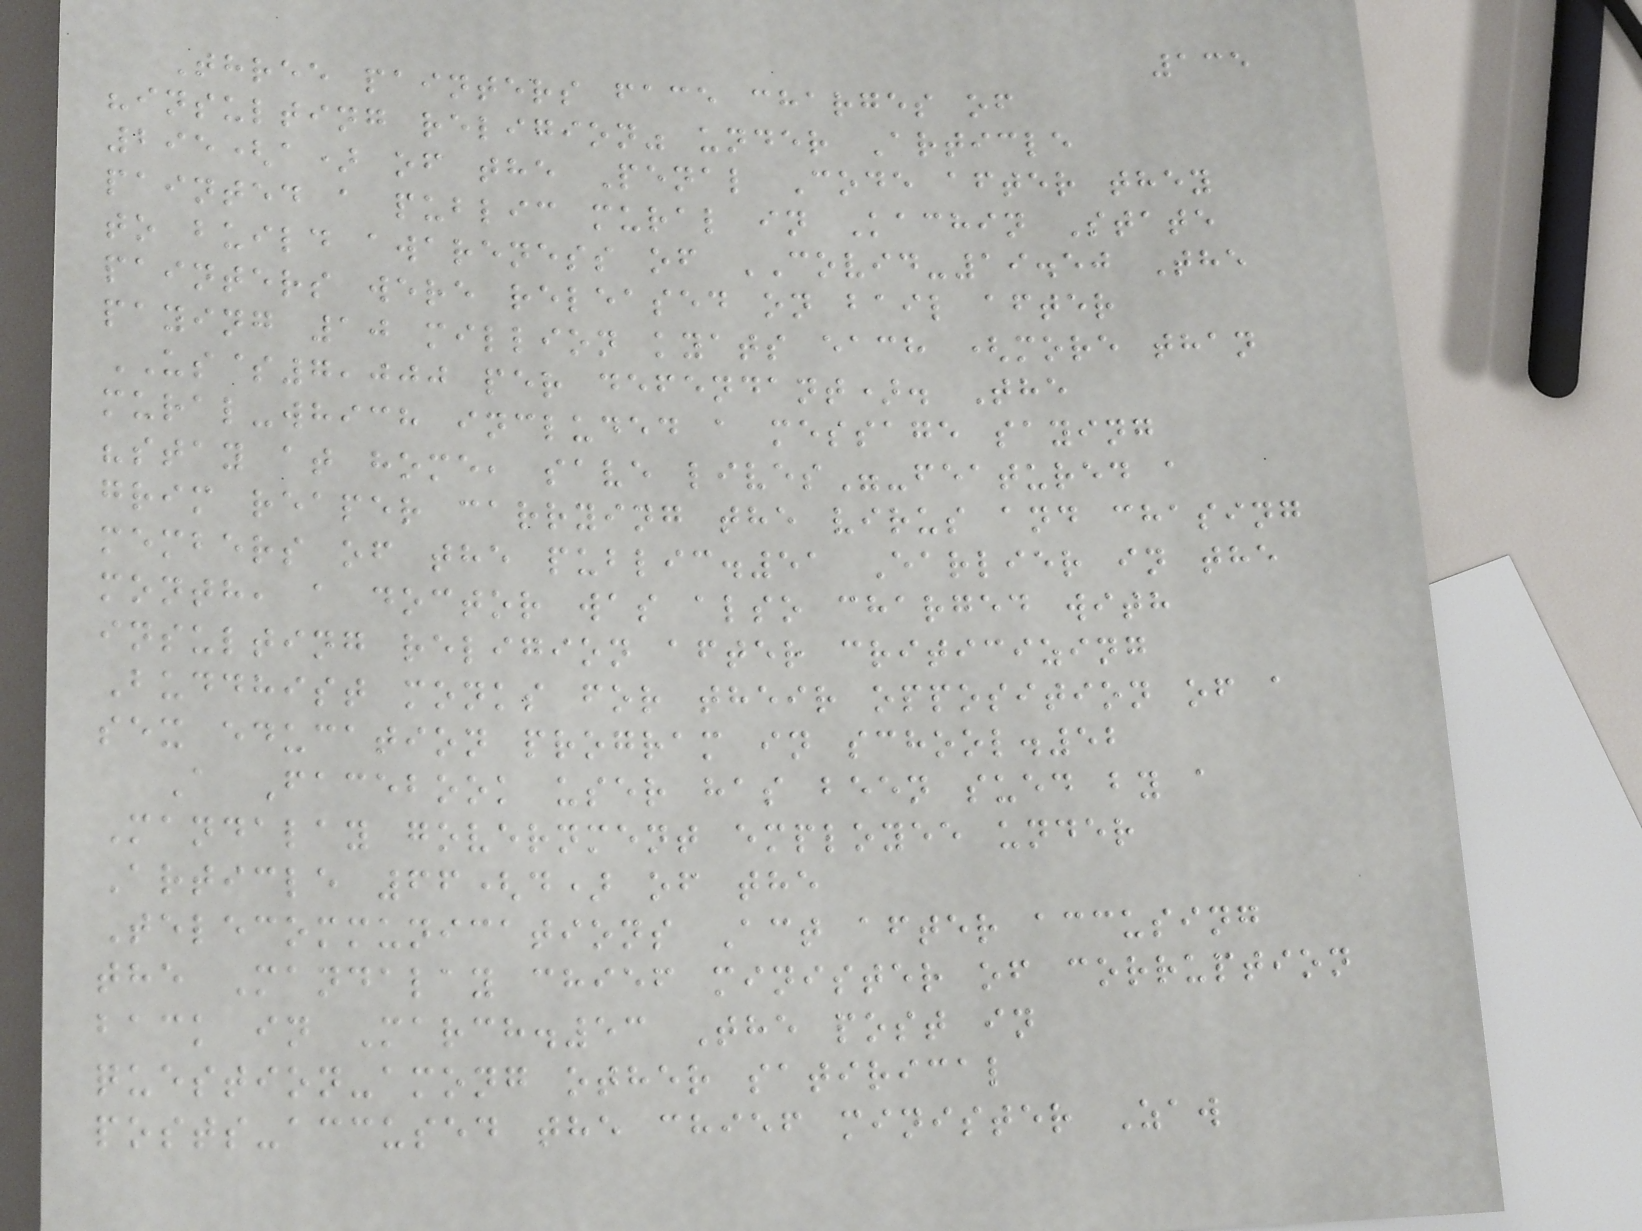135
Three painters face charges of
"insulting religion" under Article
295(a) of the Penal Code after they
painted a public mural in Kachin State
to build awareness of COVID-19.50 The
painters were released on bail after
paying 10 million kyats each (more than
US$7,000 per defendant). The
mural-which included a message saying
"stay at home, save lives"-featured a
grim reaper carrying the virus and chasing
members of the public.51 Earlier in the
month, a doctor was also charged with
insulting religion after criticizing
Buddhist monks for their opposition of a
sex education program in school.52
A Facebook user has been sued by a
Mandalay government employee under
Article 66(d) of the
Telecommunications Act after accusing
the Mandalay chief minister of corruption
back in March.53 The post in
question-among other satirical
posts-accused the chief minister Zaw
